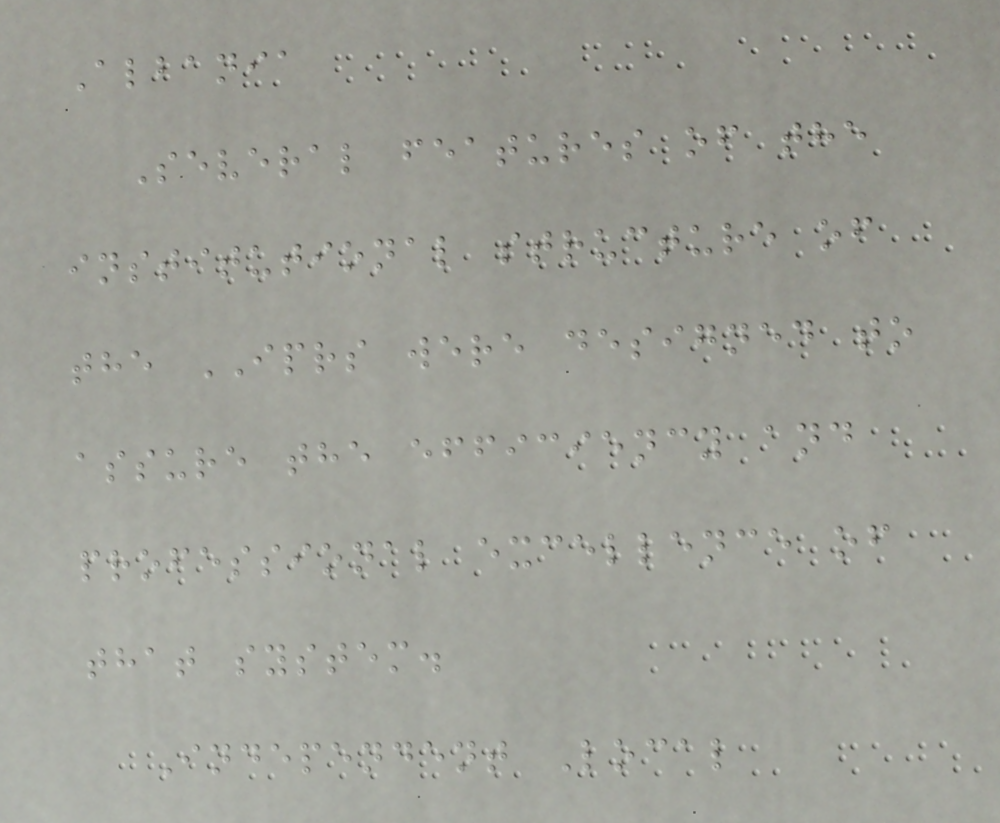Albania
Several features of the
institutional structure of
the IPRS were designed to
assure the efficiency and
professional excellence of
that system.
Independent Local
